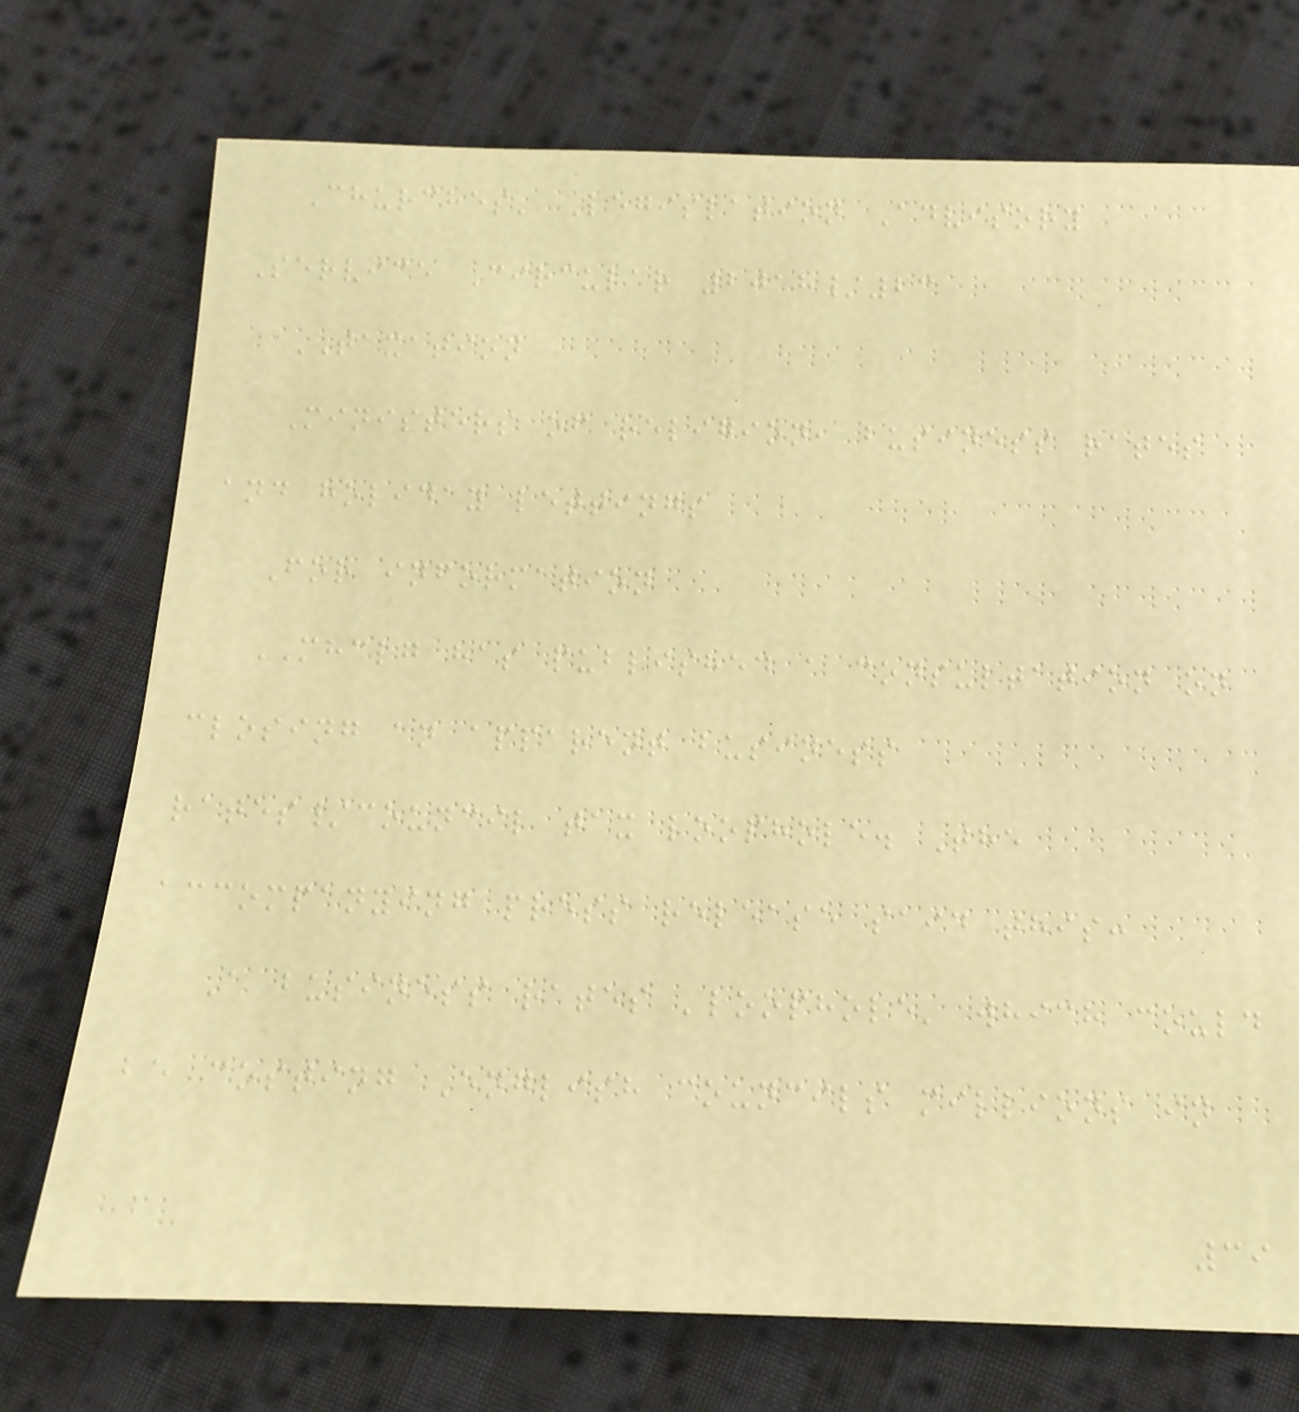Churches' Legislation Advisory
Service Circular 2018/23
TAXATION
Ministers of religion, business rates
and holiday lettings
For information
MHCLG has published a consultation on
closing an apparent business
rates/council tax loophole. The
accompanying press release said this:
A business rates 'loophole' which could
be costing English councils millions in
39
